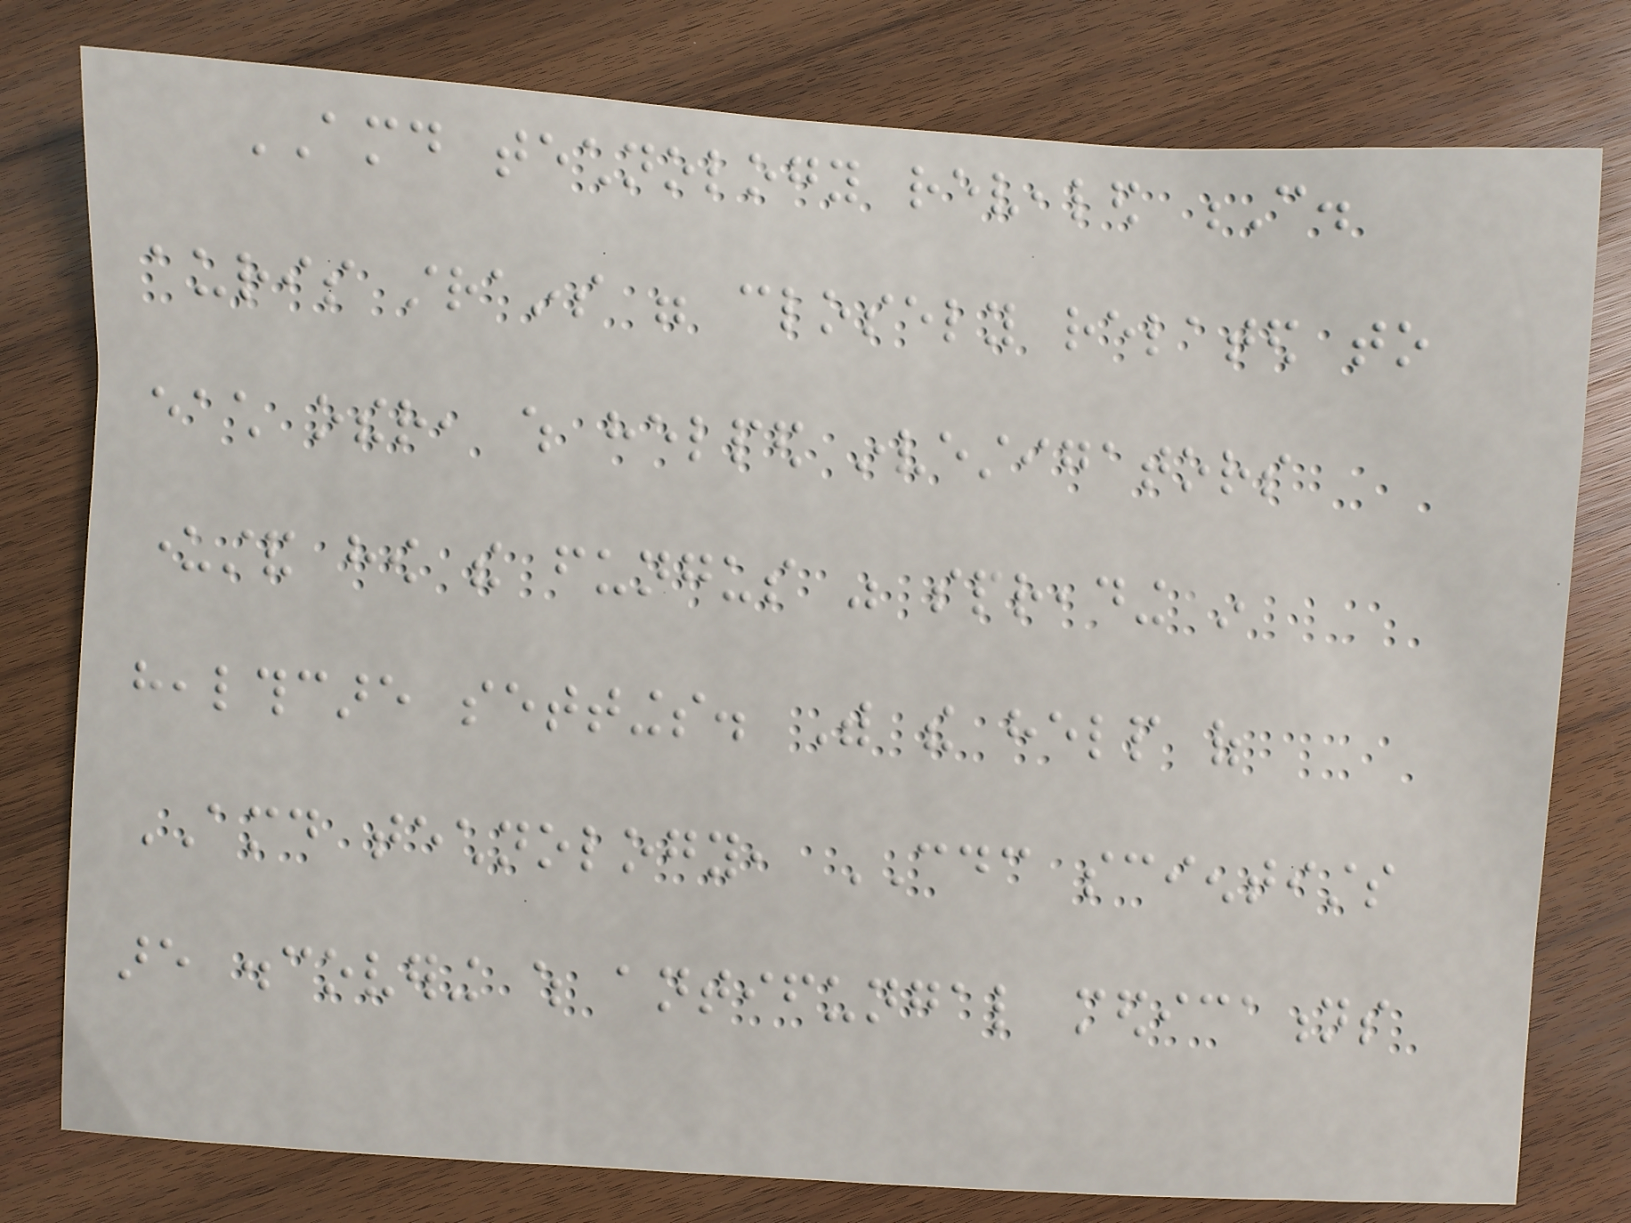AMD technology revealed C.
auris strains were closely related to
each other, which helped investigators
understand how the fungus was spreading in
healthcare settings. With the help of
AMD technology, CDC scientists
are discovering which antifungal medications
